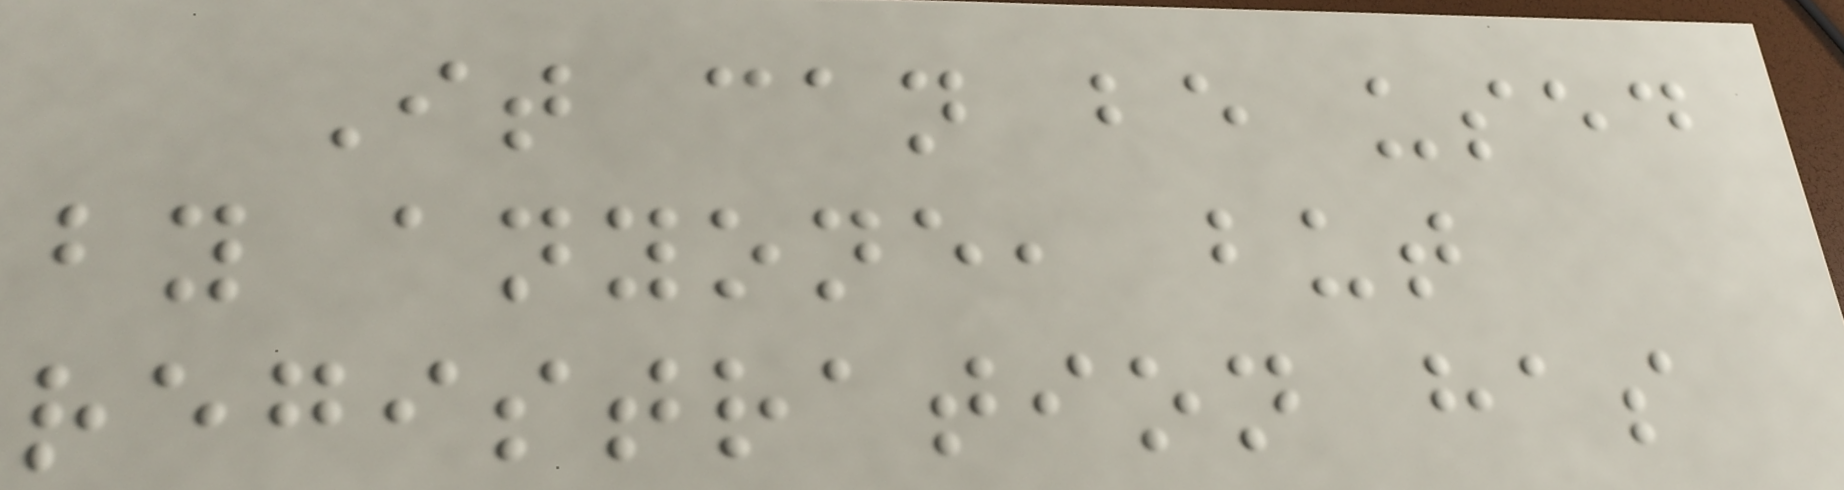It can be used
by anyone, but
registration has
